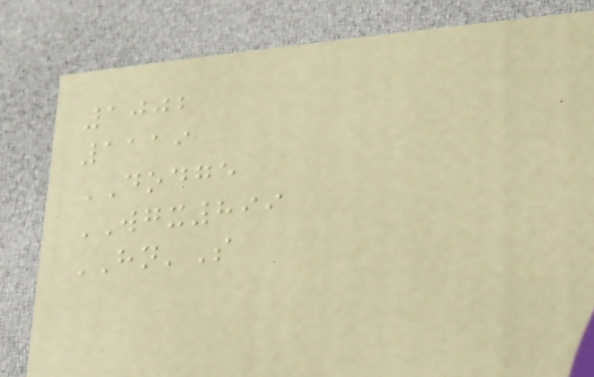1002
1119
DODGE
WGX899
HN'S
